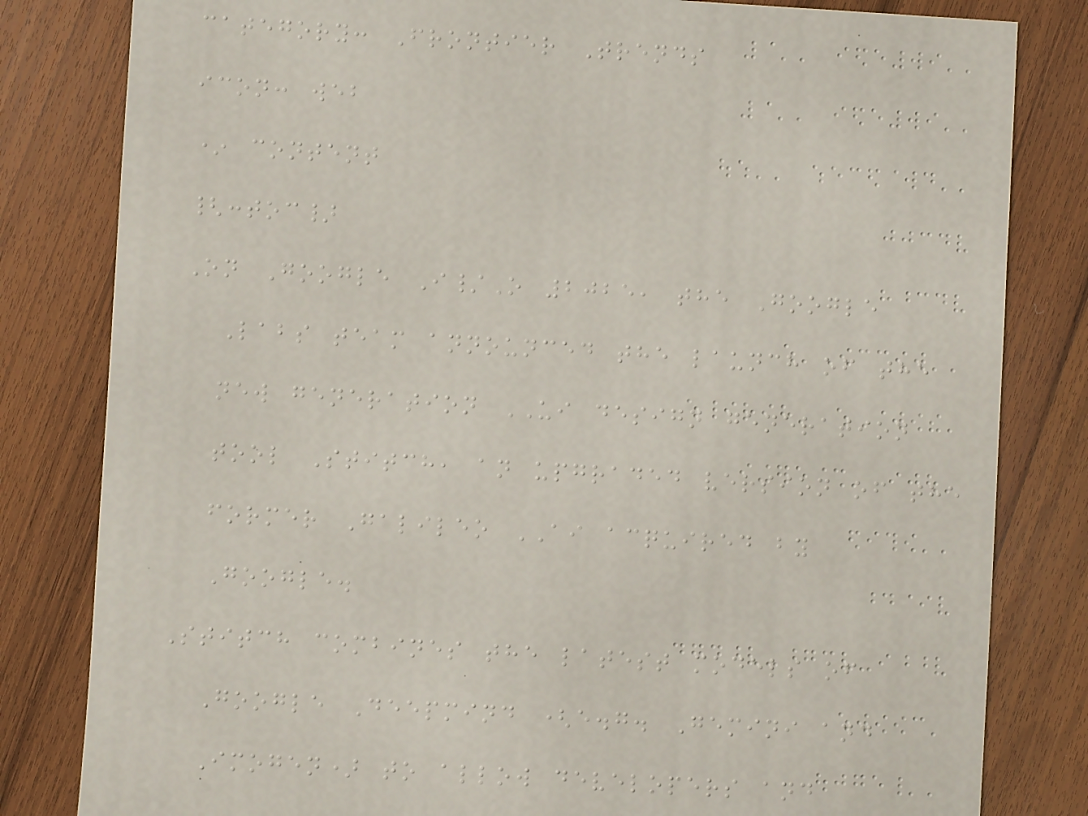category: Frontier Trends
icon: web
* content
{:toc}
On Google I/O 2025, the Google
Labs team announced the launch of the
new generation UI design generation
tool Stitch, an upgraded version of the
former Galileo AI acquired by
Google.
Stitch combines the latest models of
Google Deepmind (e.g. Gemini and
Imogen) to allow developers and
